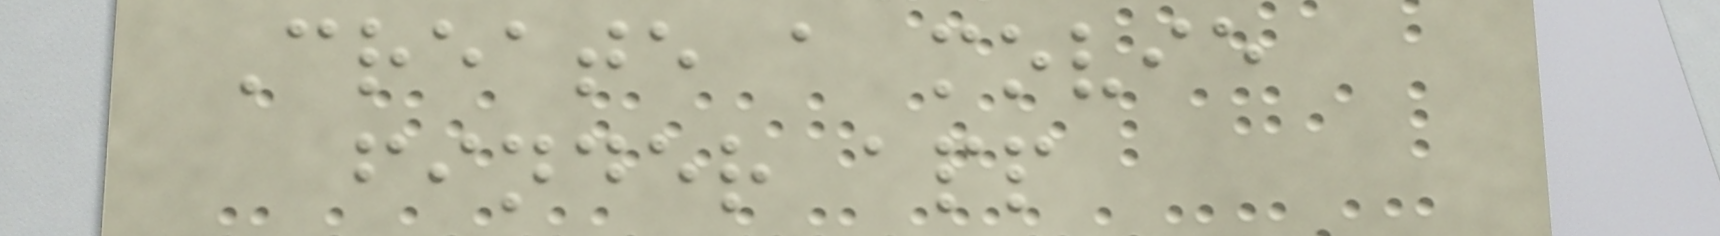Create a movie
finder app
